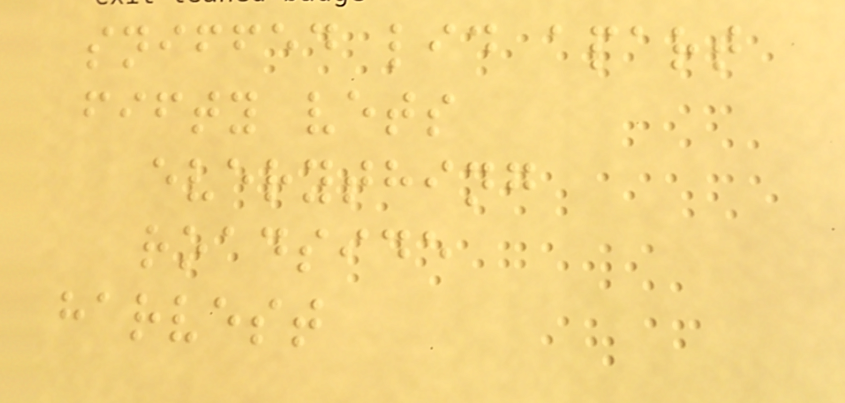sniffed lid apart
fifty vets
everything
roadside
harvest
